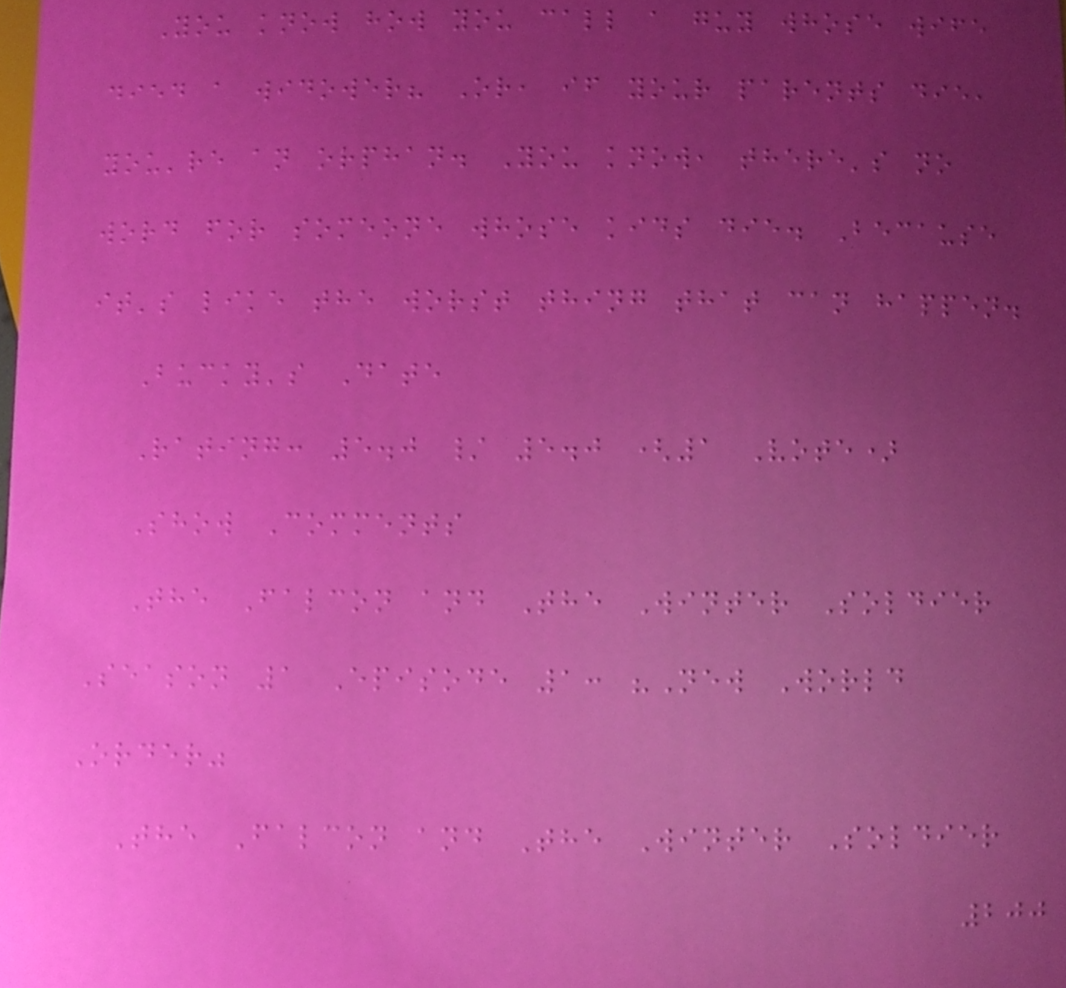You know how you call a guy whose wife
died a widower? Or, if your parents die,
you're an orphan. You know, there's no
word for someone whose kids die. Because
it's like the worst thing that can happen.
Bucky's Date
Rating: 5.0 / 5.0 (1 Vote)
Show Comments
The Falcon and The Winter Soldier
Season 1 Episode 1: "New World
Order"
The Falcon and The Winter Soldier
200
